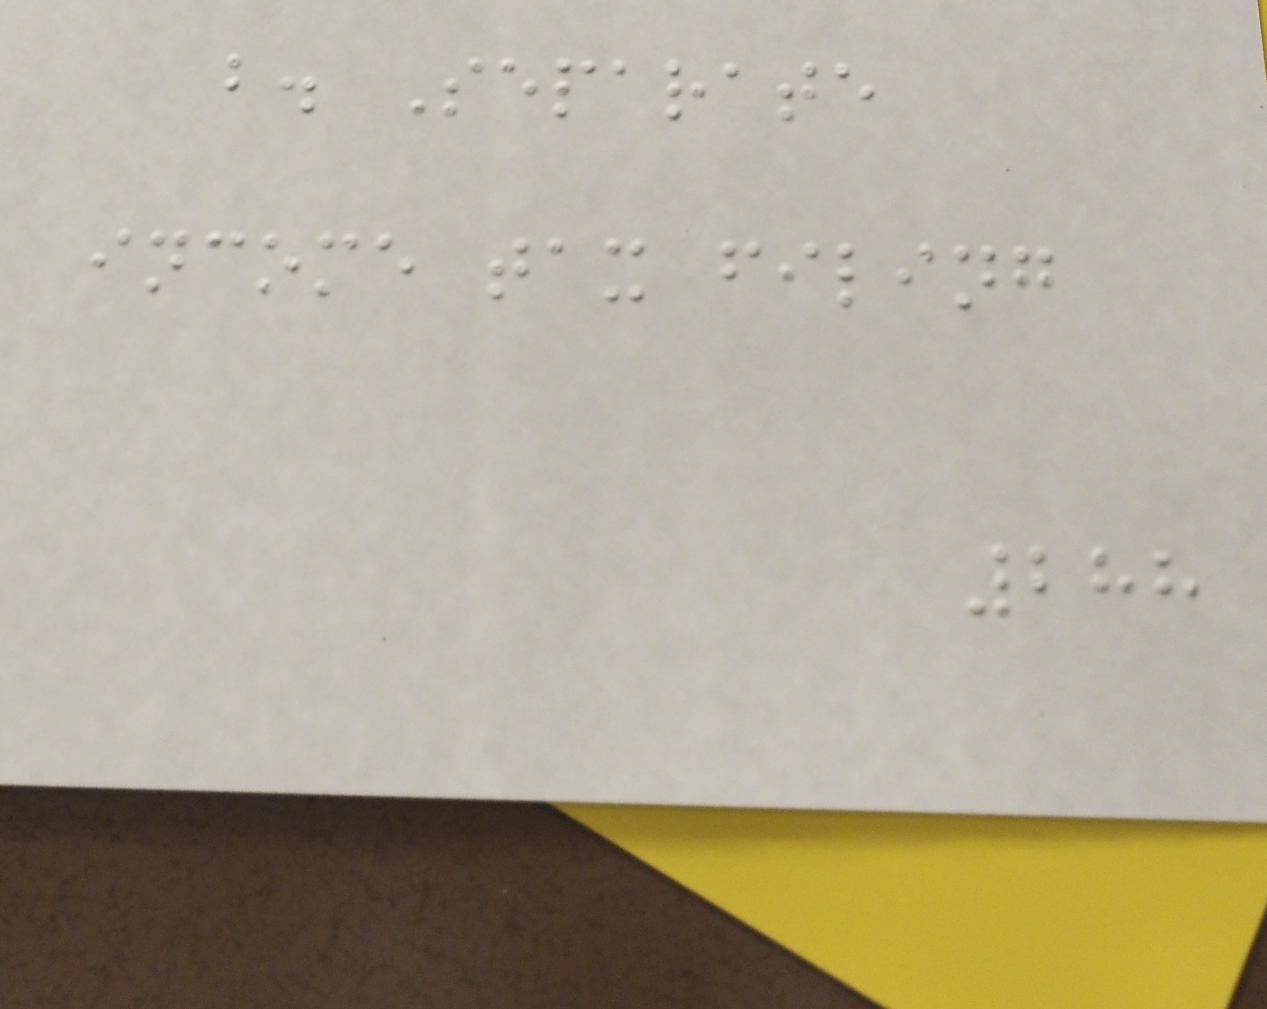b. Separate
income tax filing
288
